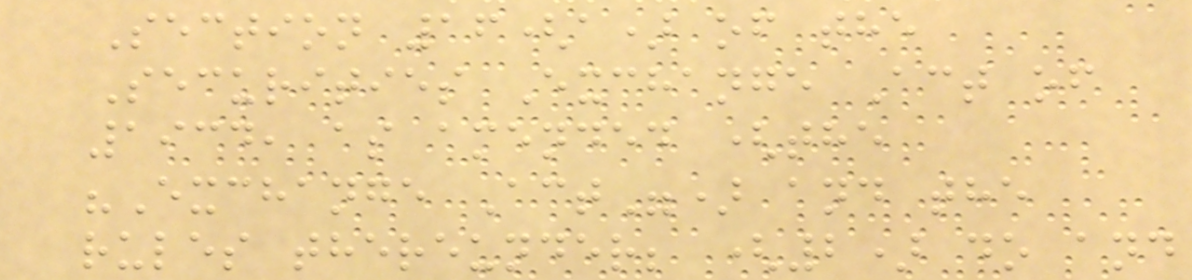Section 16(a) of the
Securities Exchange Act of
1934, as amended (the
"Exchange Act") and the
rules thereunder; (2) do and
